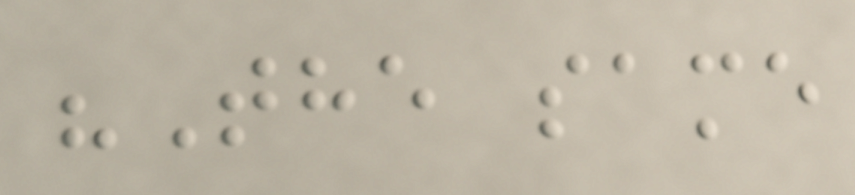"The same
